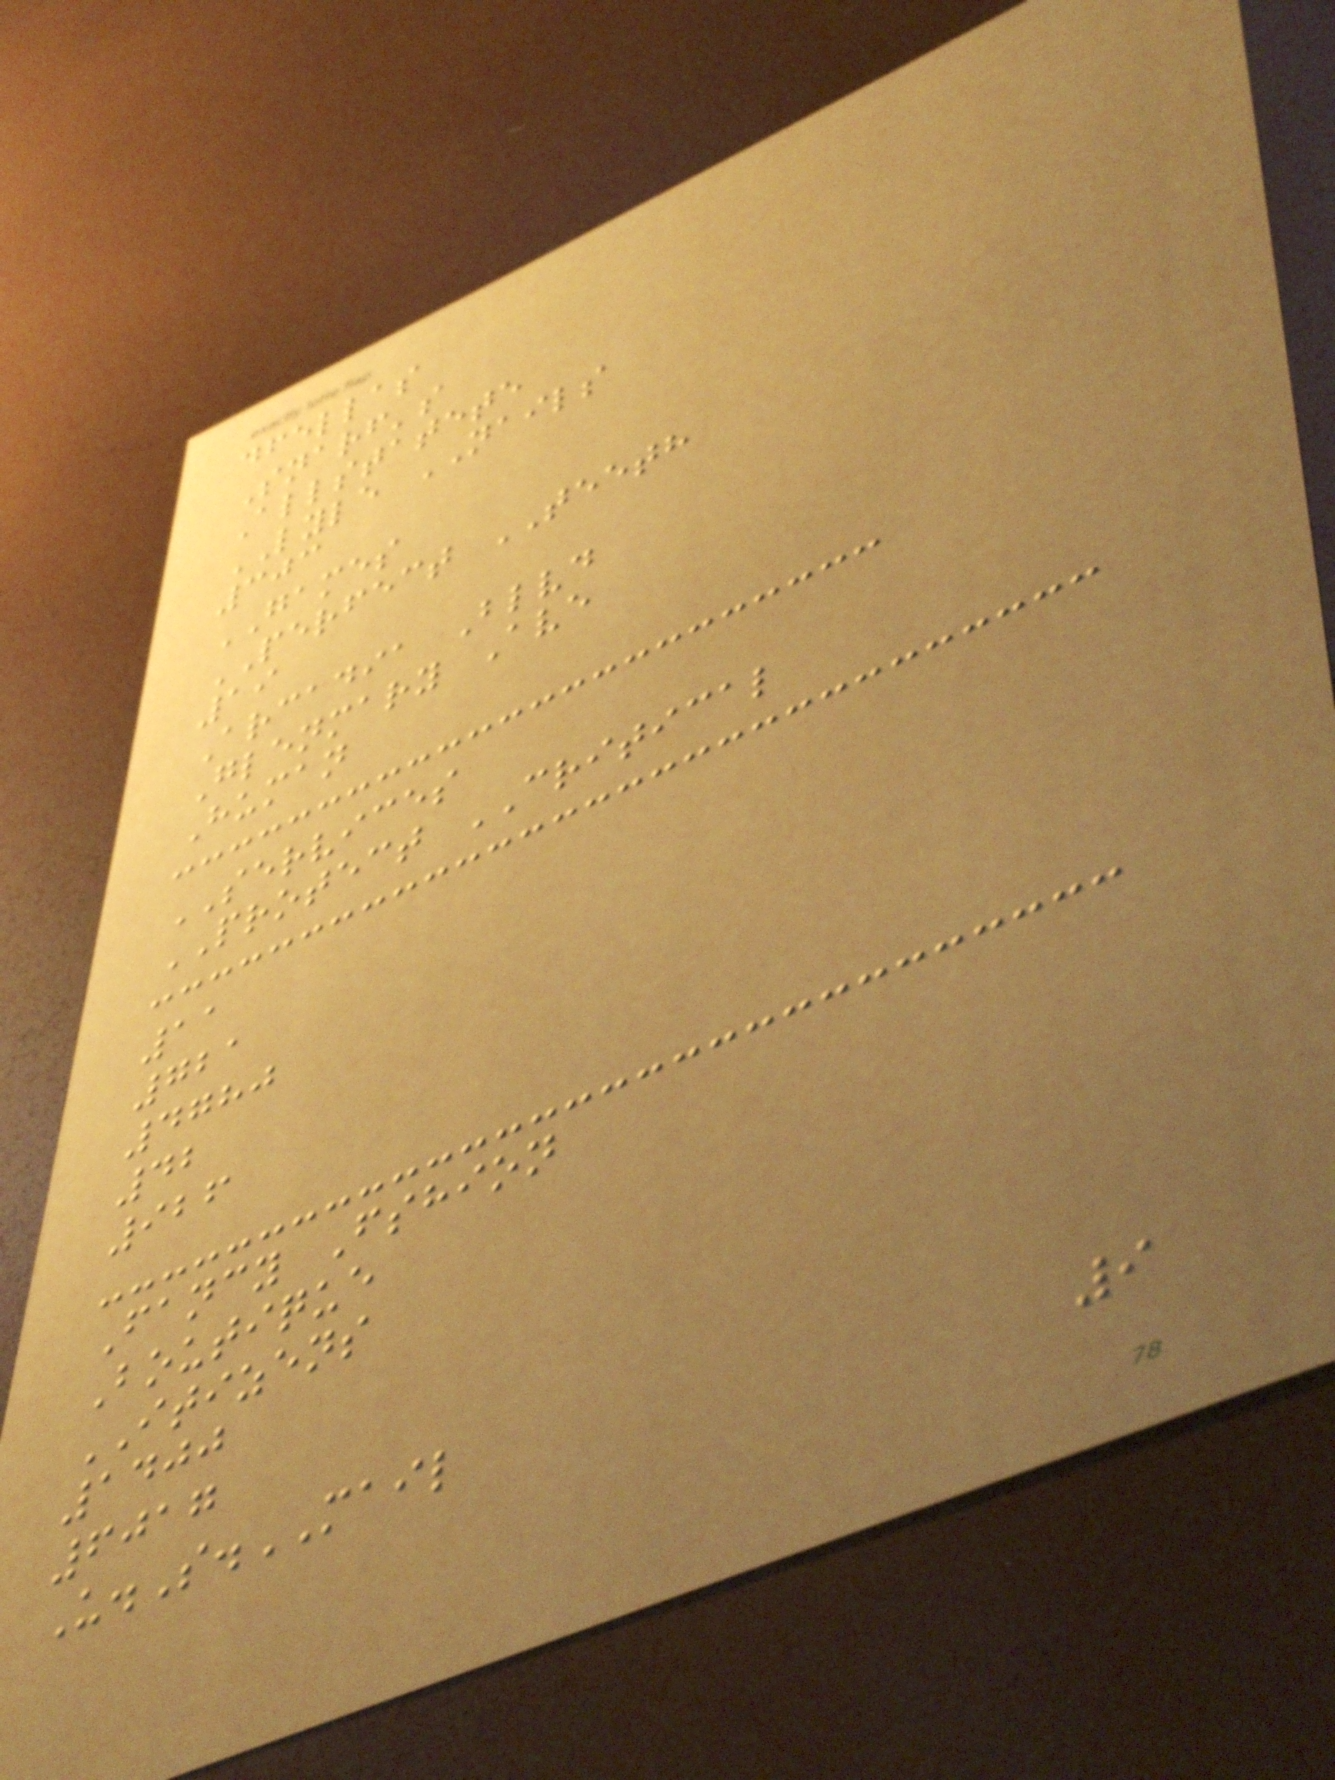dfellas
Snarf's
Allstatete
LYLE NAILS
303
GAMES
PERFECT TEETH
19
Arcadia Blvd
Glenmary Ave
Human
SERVICES
PROTECT CRITICAL
11
721
4780
42
926
Fancy Fshion
Boutique
ITIZENS
1400
6017
U.S.MAIL
9
